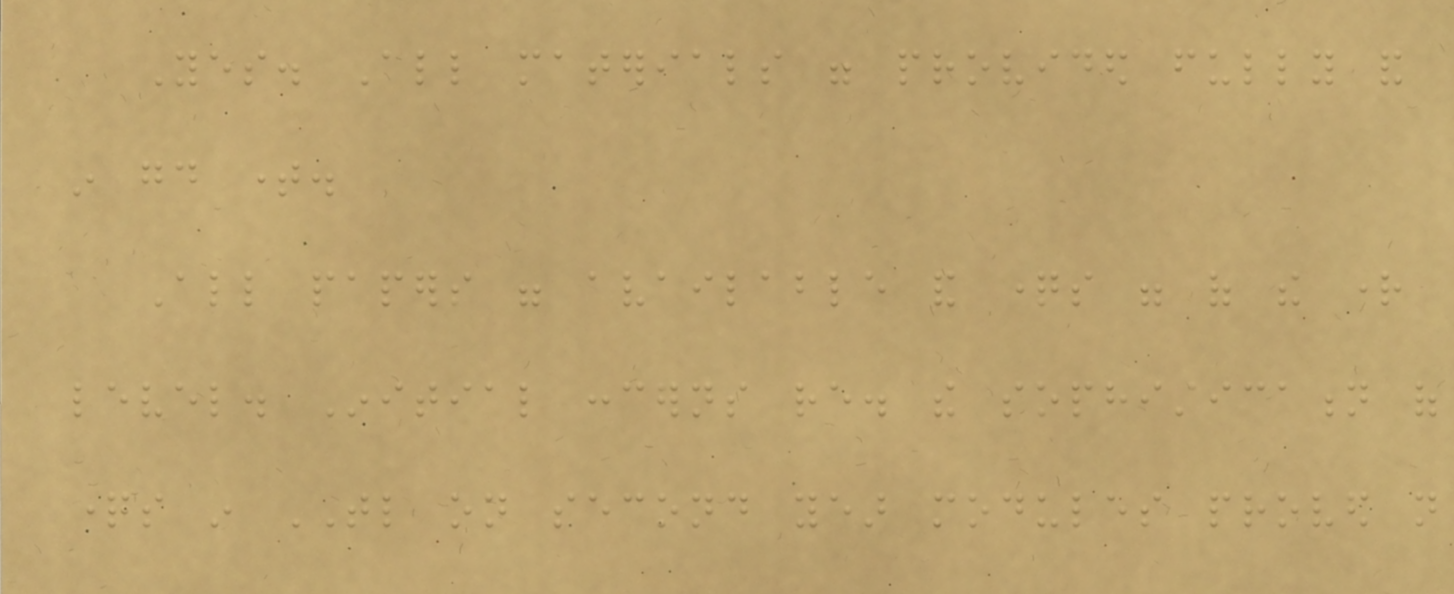Yes. All materials were provided fully and
in good time.
All papers were available and questions were of the right
level. Initial concerns re. the sophistication of
questions in TL on second year modules proved not
